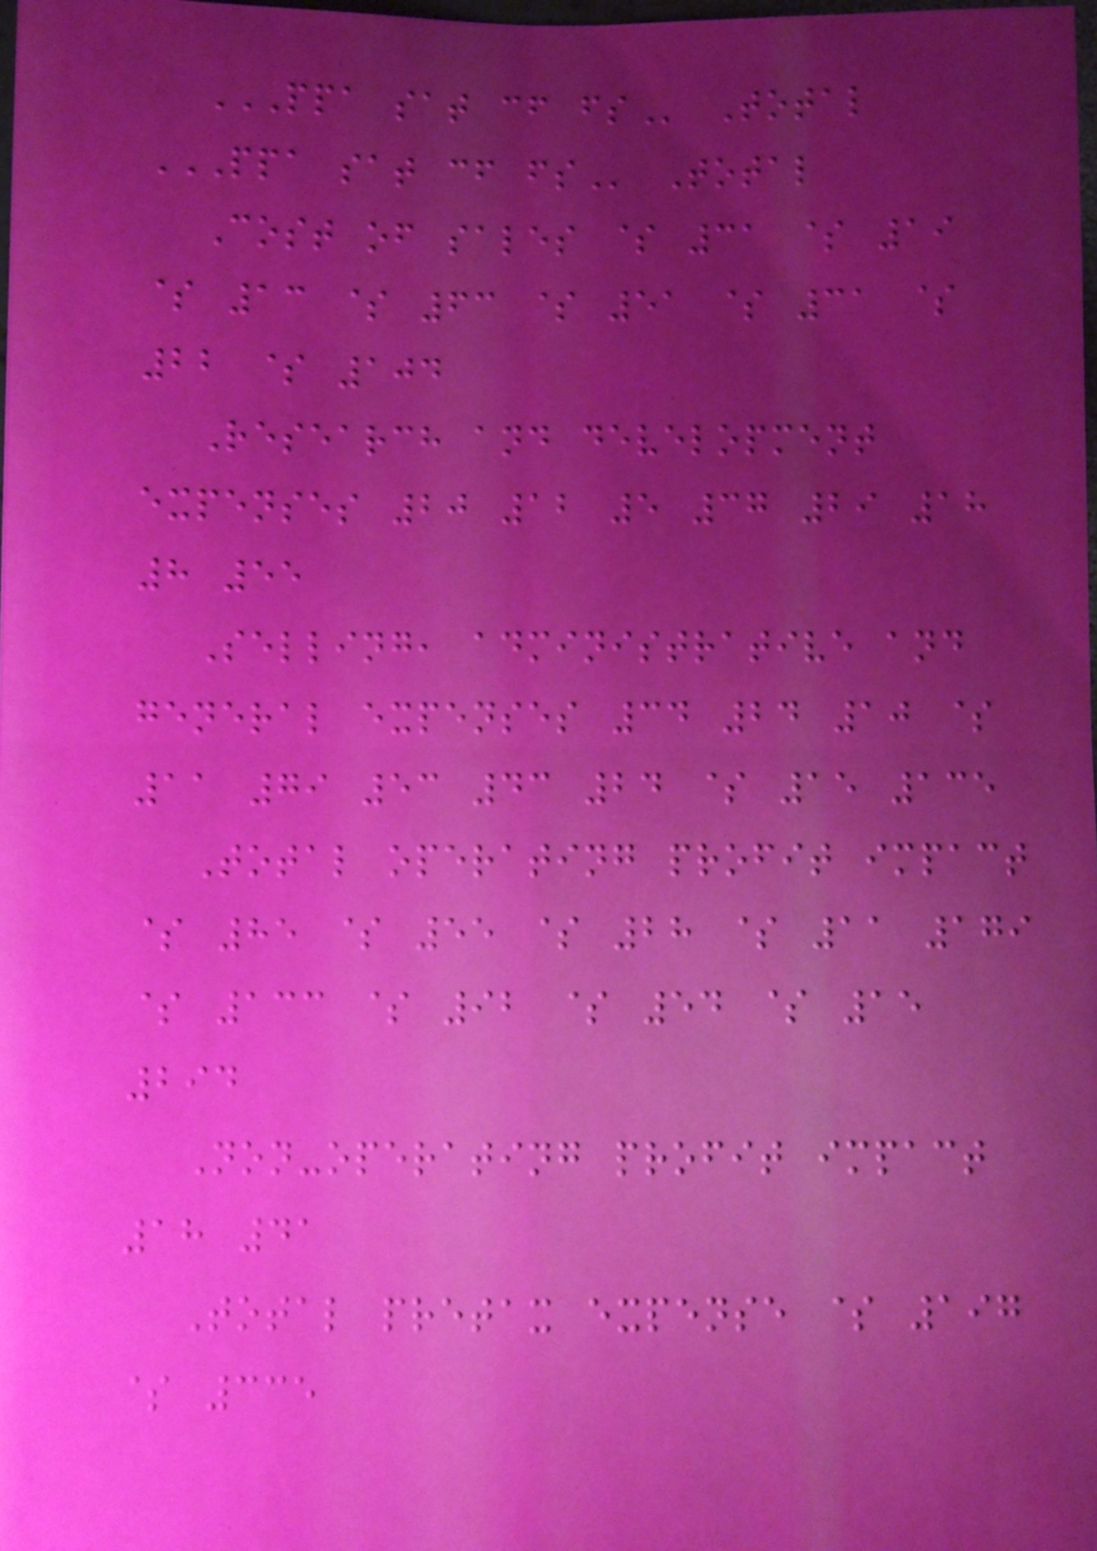PPA SAT CF FS Total
PPA SAT CF FS Total
Cost of sales $ 31 $ 19
$ 13 $ 63 $ 51 $ 31 $
22 $ 104
Research and development
expenses 20 12 5 37 29 18
8 55
Selling, administrative and
general expenses 34 24 10 $
11 79 53 43 24 $ 15 135
Total operating profit impact
$ 85 $ 55 $ 28 $ 11 179
$ 133 $ 92 $ 54 $ 15
294
Non-operating profit impact
18 41
Total pretax expense $ 197
$ 335
